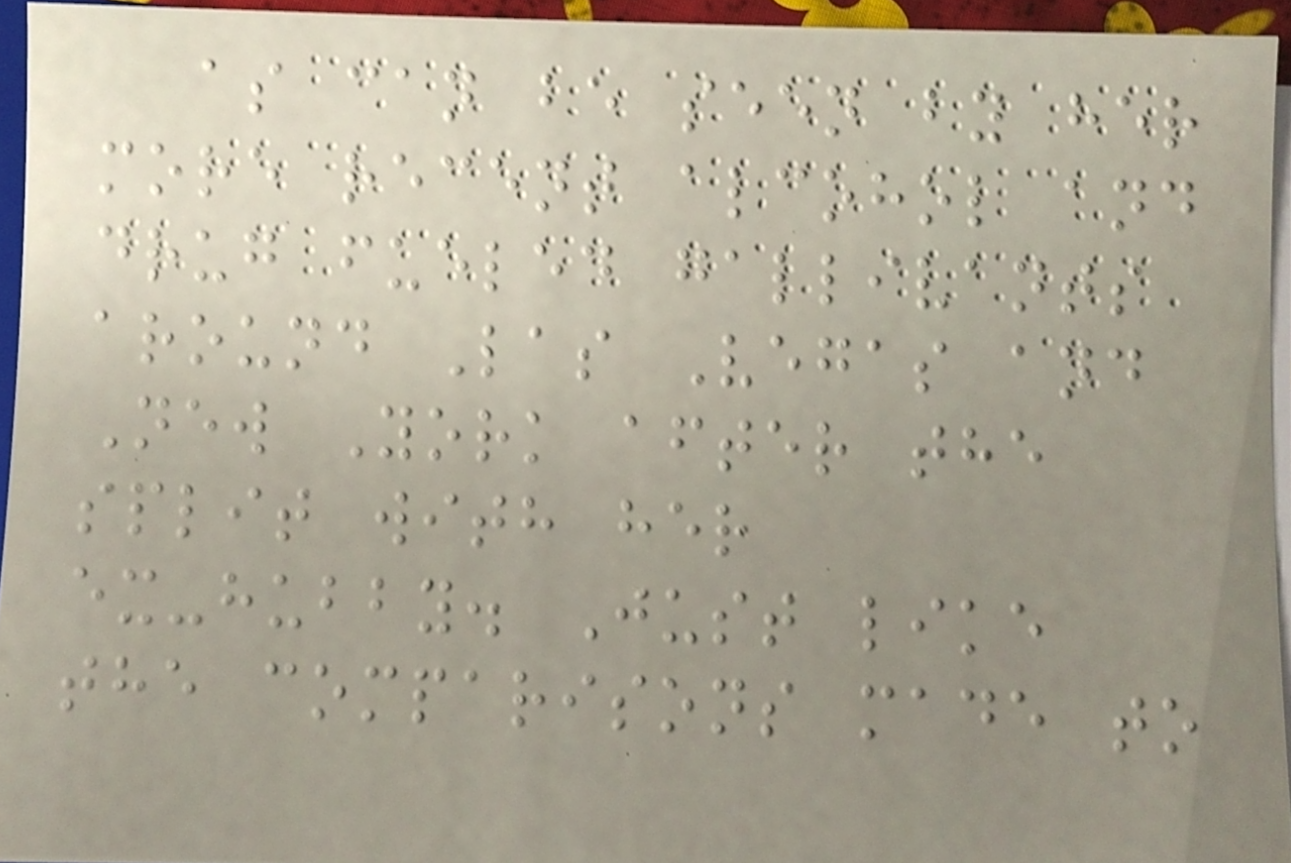as can be seen by her
more recent alcohol and
drug fueled gallivants
around Las Vegas and
New York after the
split with her
ex-hubby. Just like
the comparisons made to
